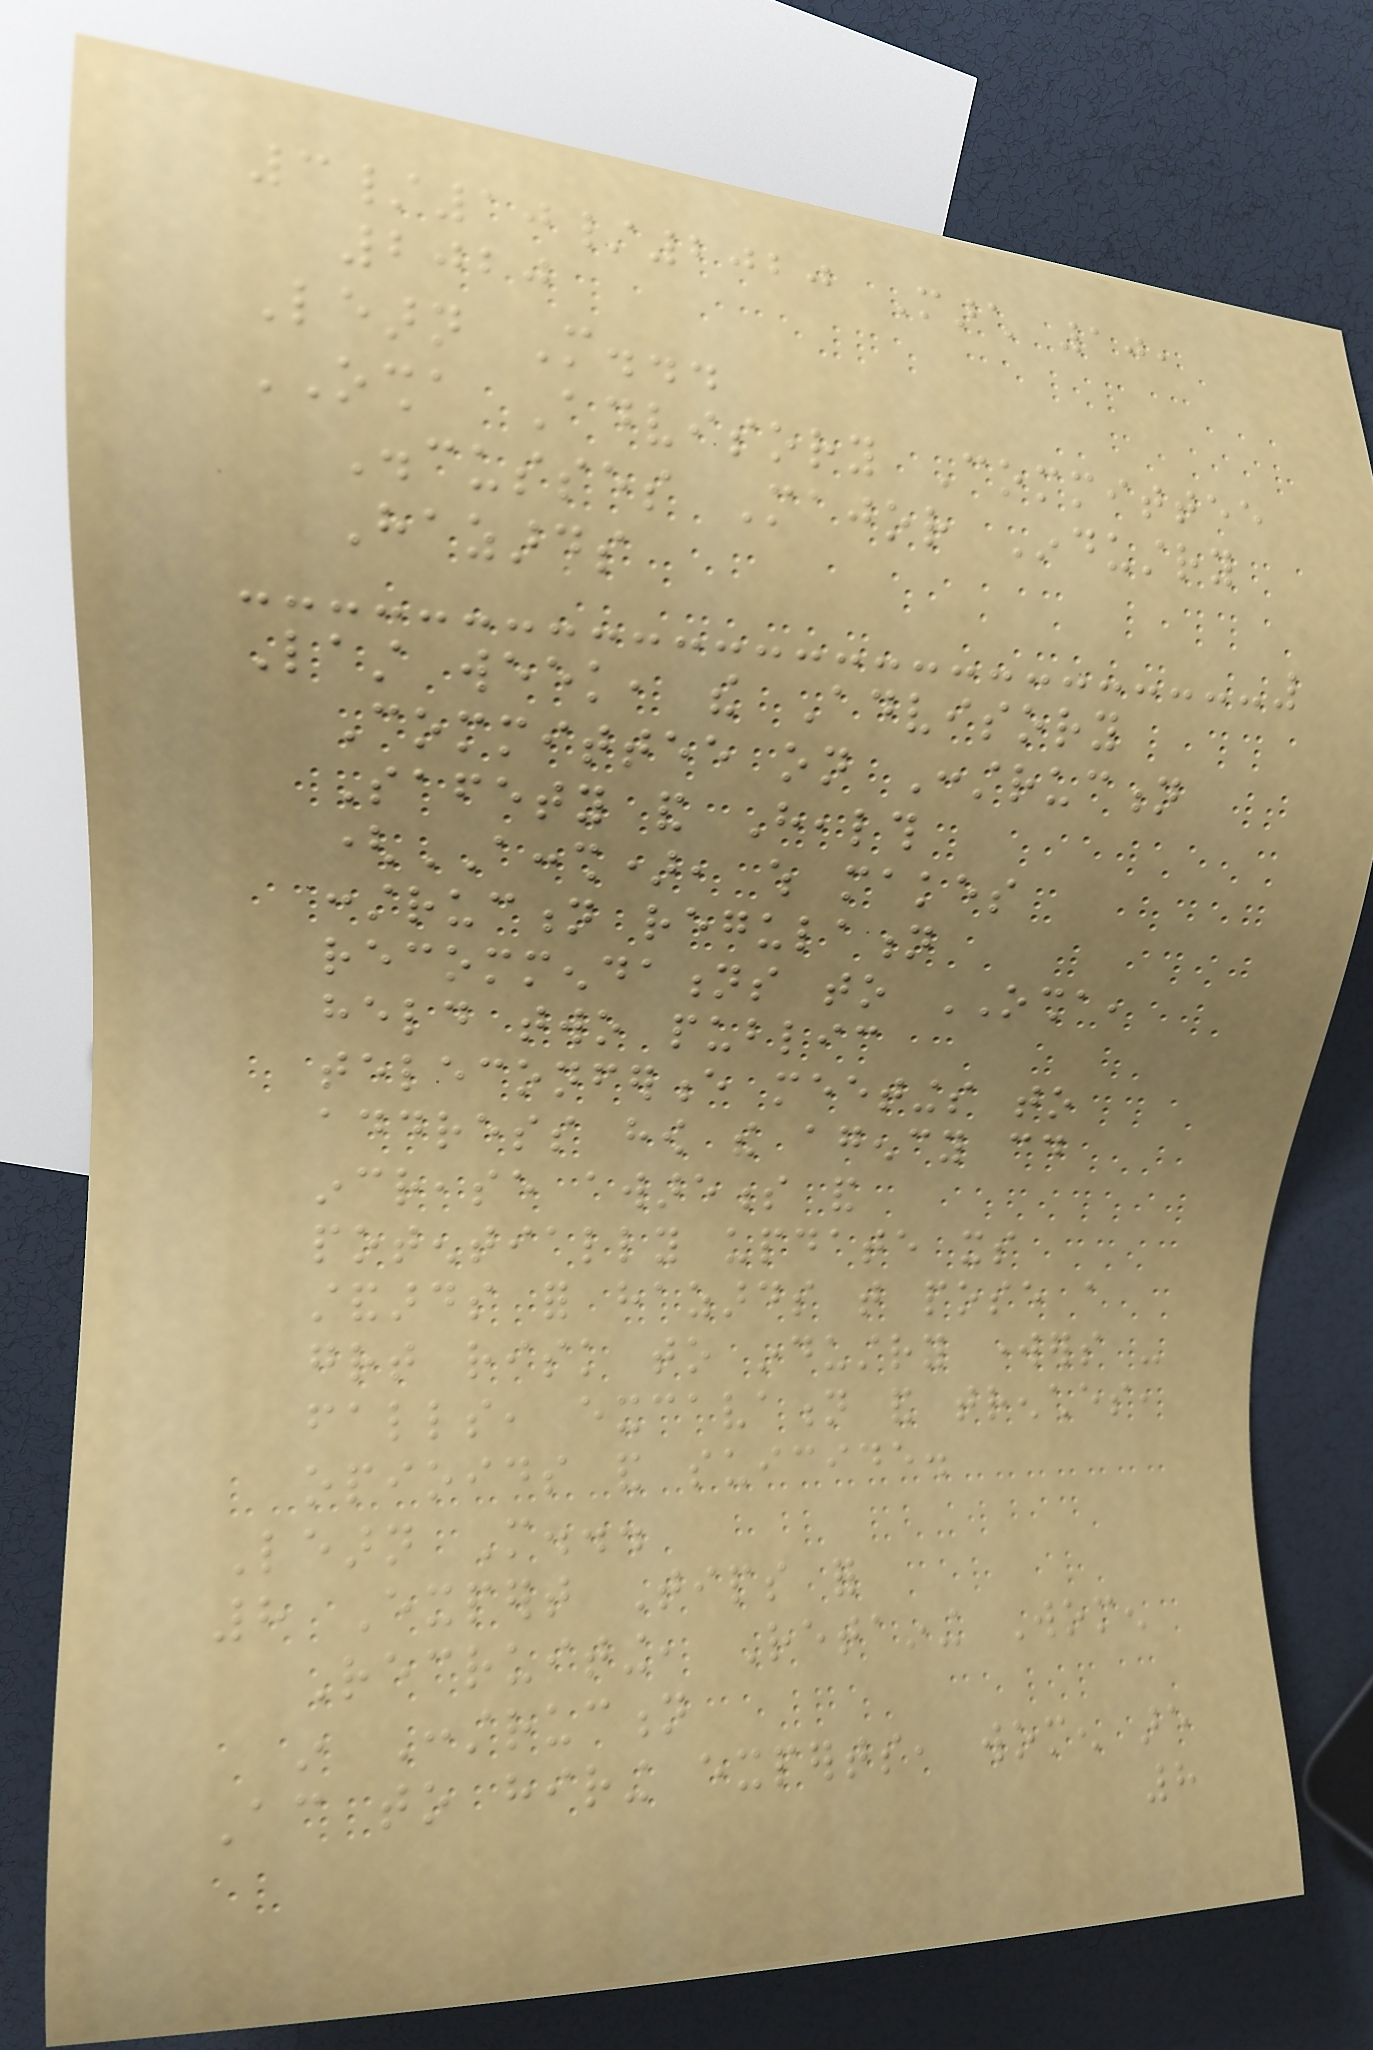3/10/2020 March 10,
2020
Learn More...
OSHA Advisory Committee
Discusses Major Industry
Hazards
Last week, the Advisory
Committee on Construction
Safety and Health
(ACCSH), which makes
construction regulation
recommendations to OSHA,
held two public
teleconference meetings to
address how the agency could
increase awareness and
potentially update its
standards for hazards that pose a
great risk to industry workers -
falls, excavation and trenches,
opioids and suicide.
Learn More...
8 Expert Tips for
Recruiting, Retaining Women
in Construction
According to hiring experts, women are
8
